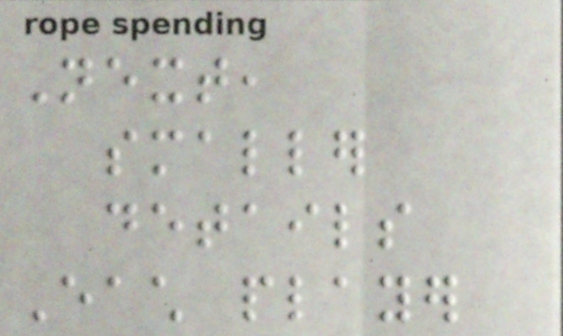Next,
smaller
details
Each player
